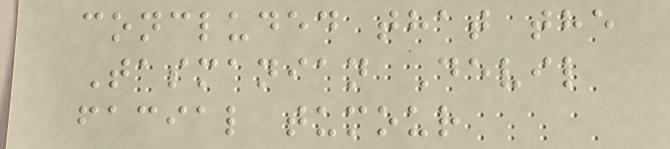concluded that the
Tasmanian Devil
facial tumour
